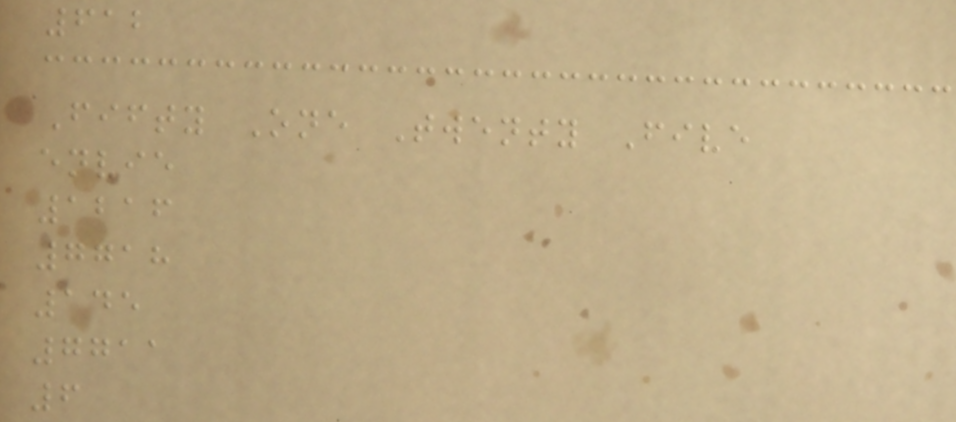612
Fifty One Twenty Five
envie
1216
7718
145
7711
6
